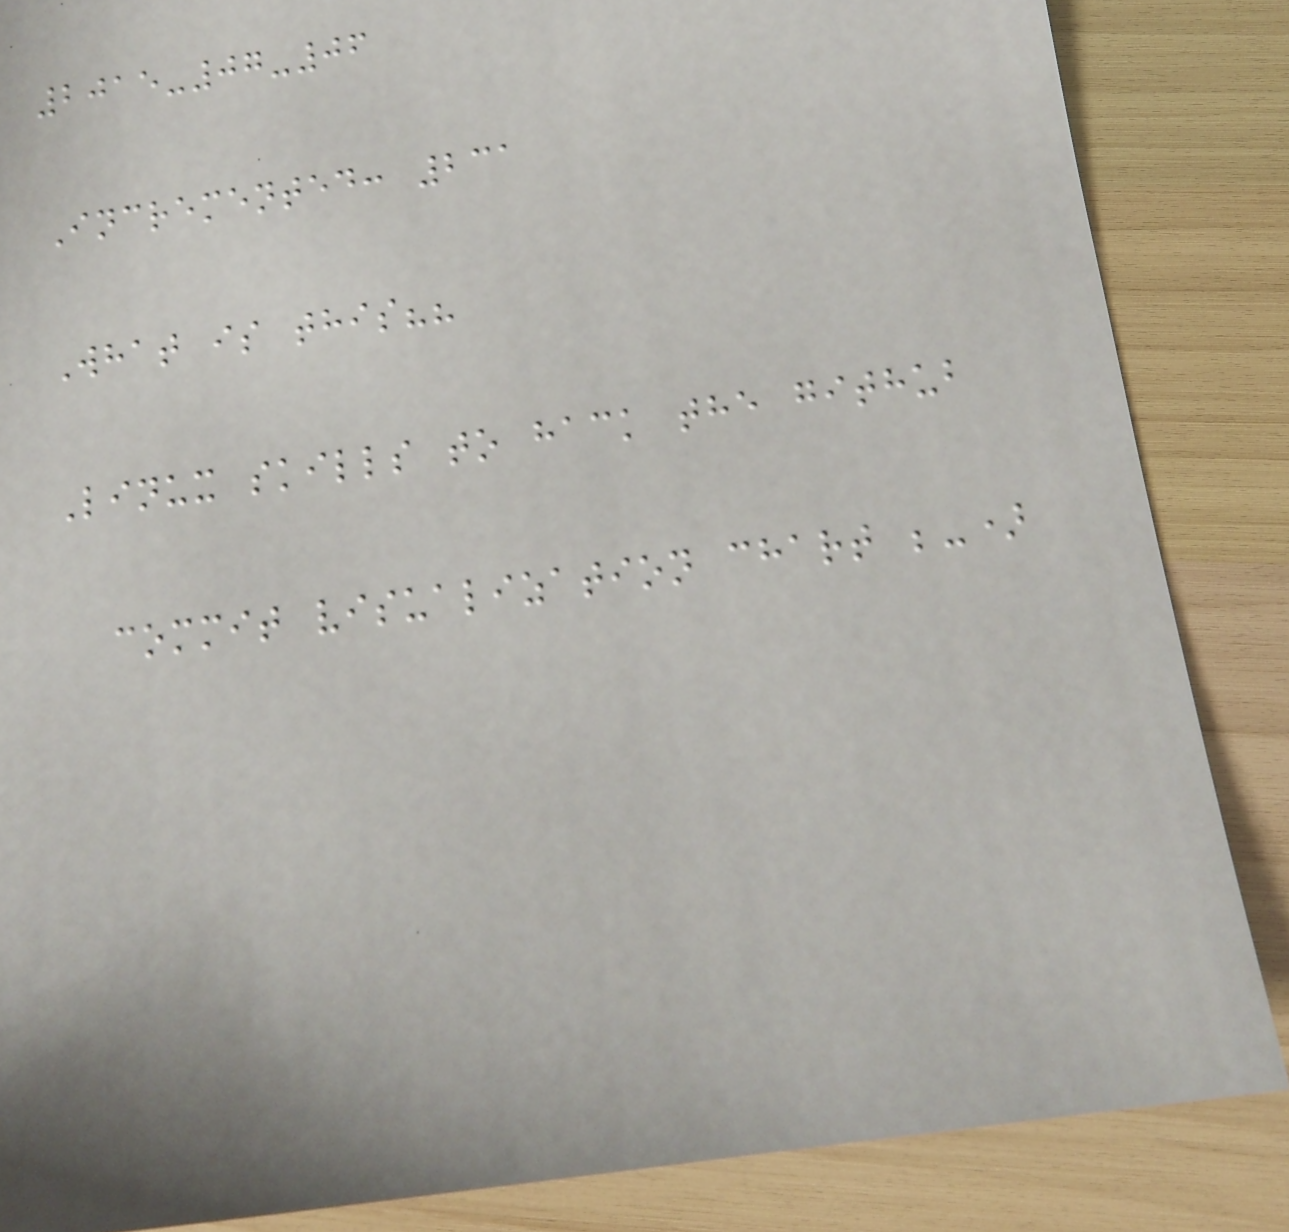2015-07-06
Incremented: 231
What is this??
Linux skills to hack the github
commit visualization chart ;-)
